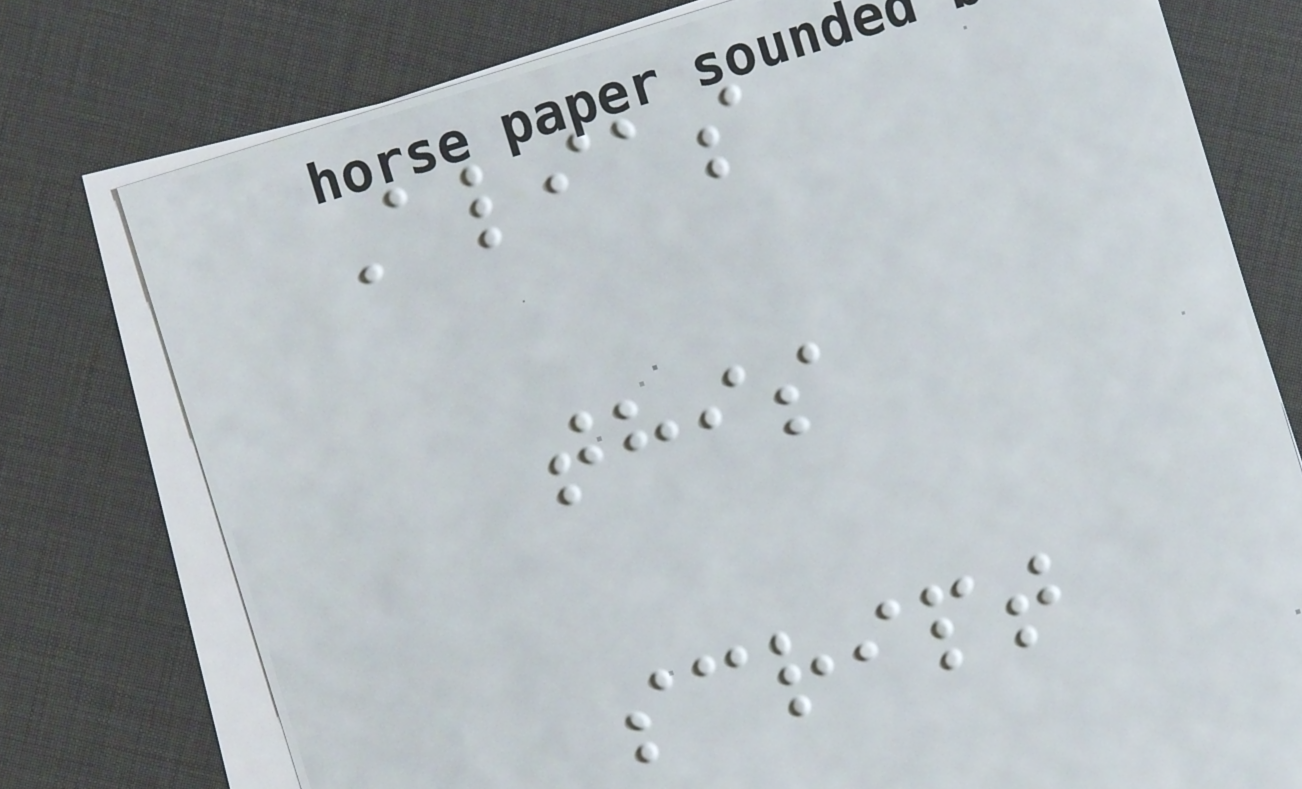Alias
this
script
